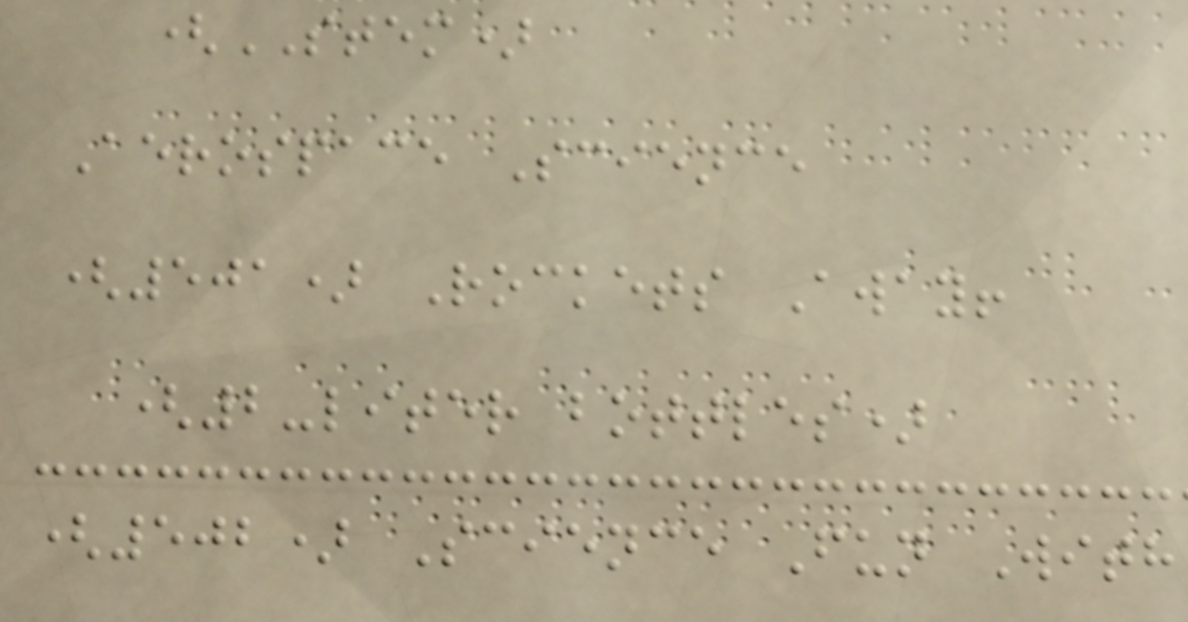(STEM)
Aerospace Science
(501) Rockets Away!
(2-liter bottles)
(502) Science Fun With
